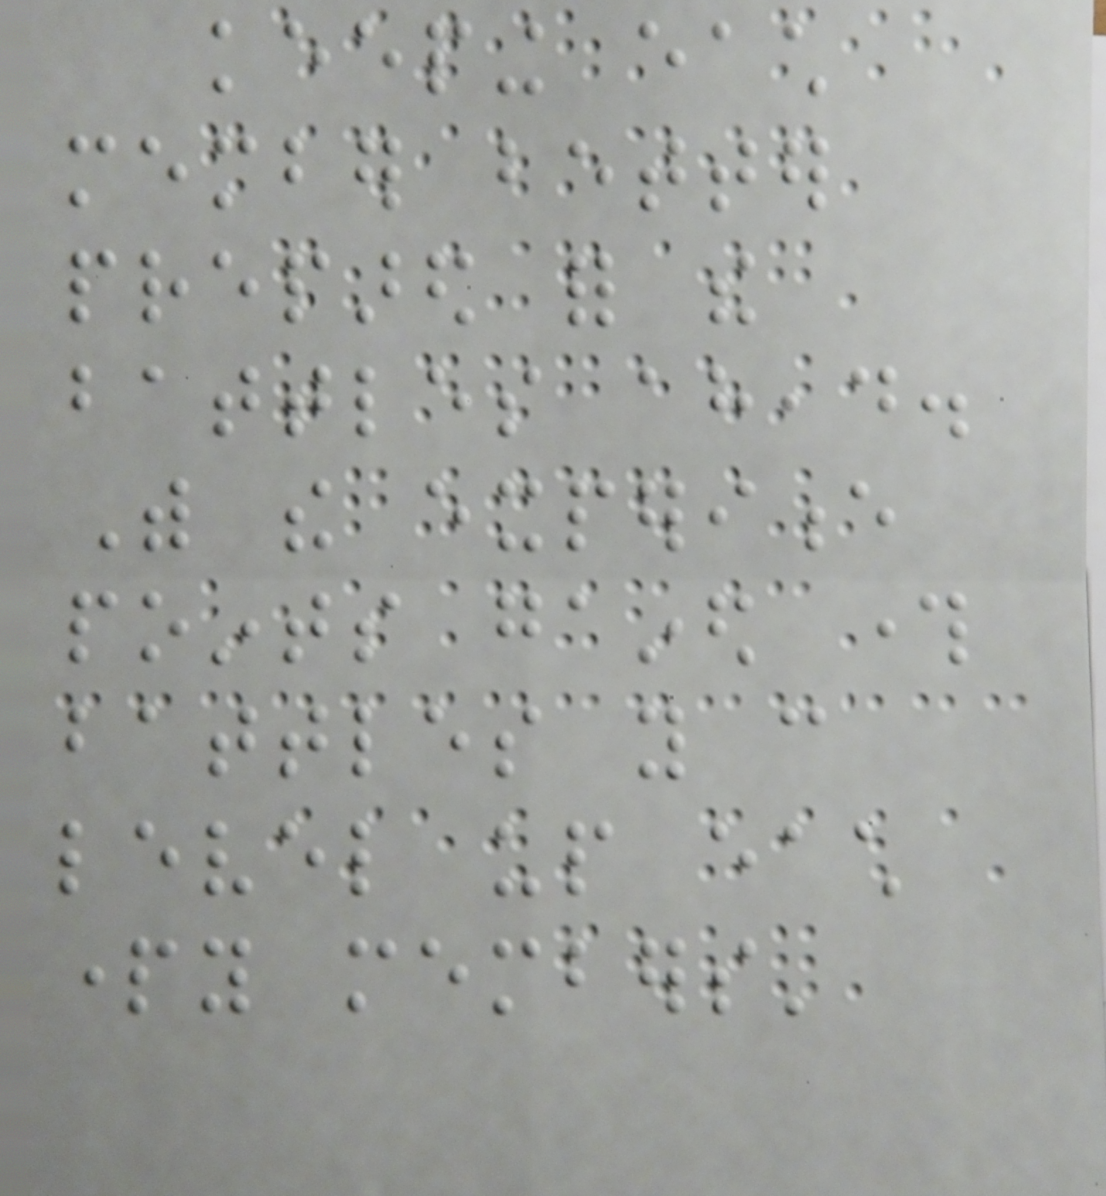keeping each
member better
prepared for the
battles ahead.
With the experience
points gained through
battles you can
level up each
party members'
